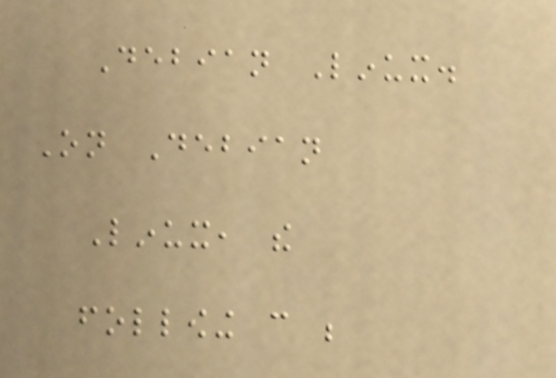Debian Linux.
On Debian
Linux, the
following can be
